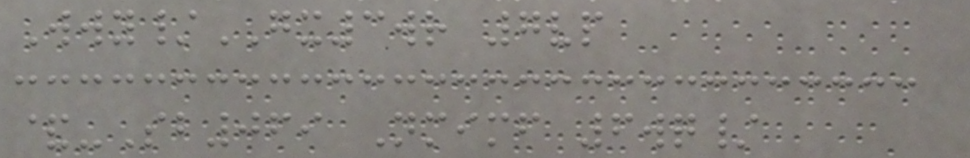Wwy/GX3wr 7vp
&-Sb069 Nmimf 6wq/
